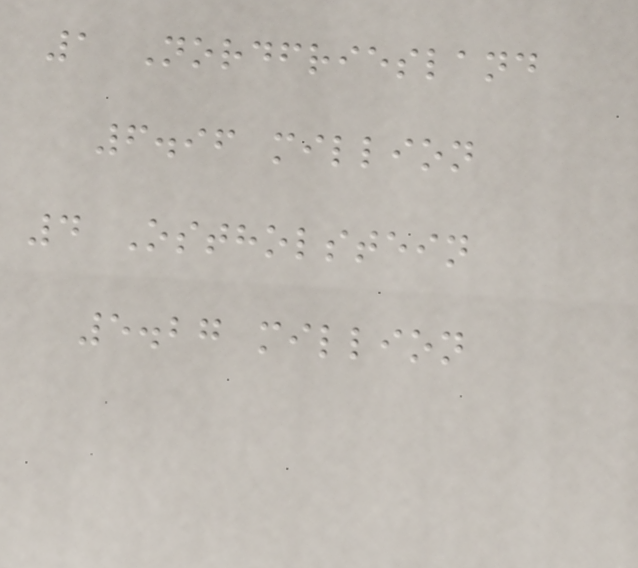1 Nordfriesland
6.96 million
4 Ostholstein
5.27 million
